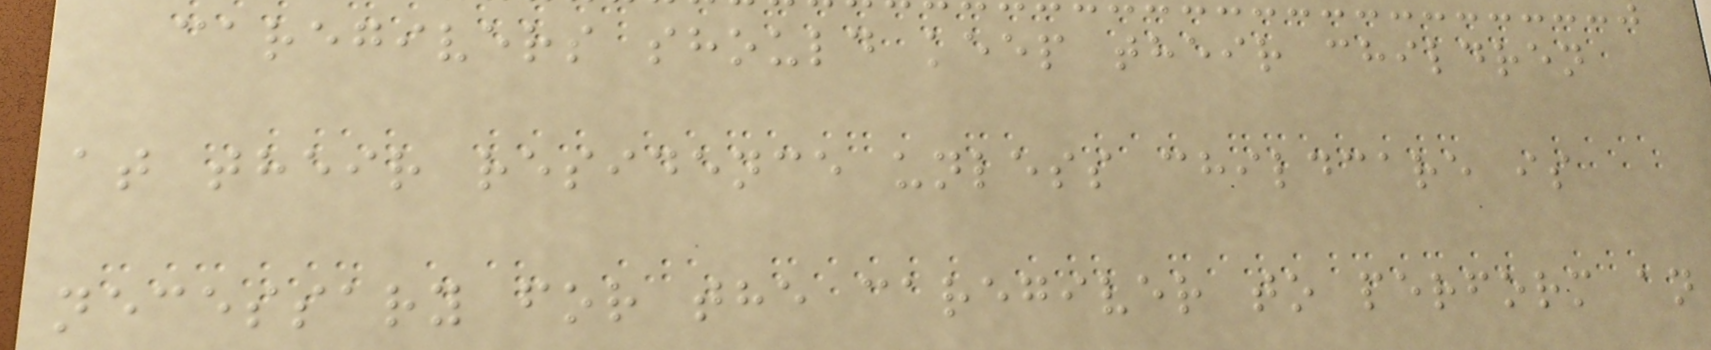caregivers should keep their children
at their residence unless childcare is
necessary for the caregiver to perform an
